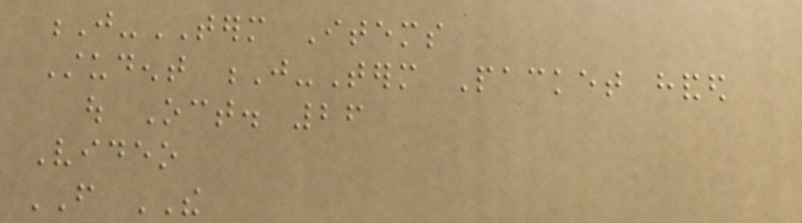J-TERM Items
Student J-Term Packet handed
out Oct. 26
Video
FROM THE
